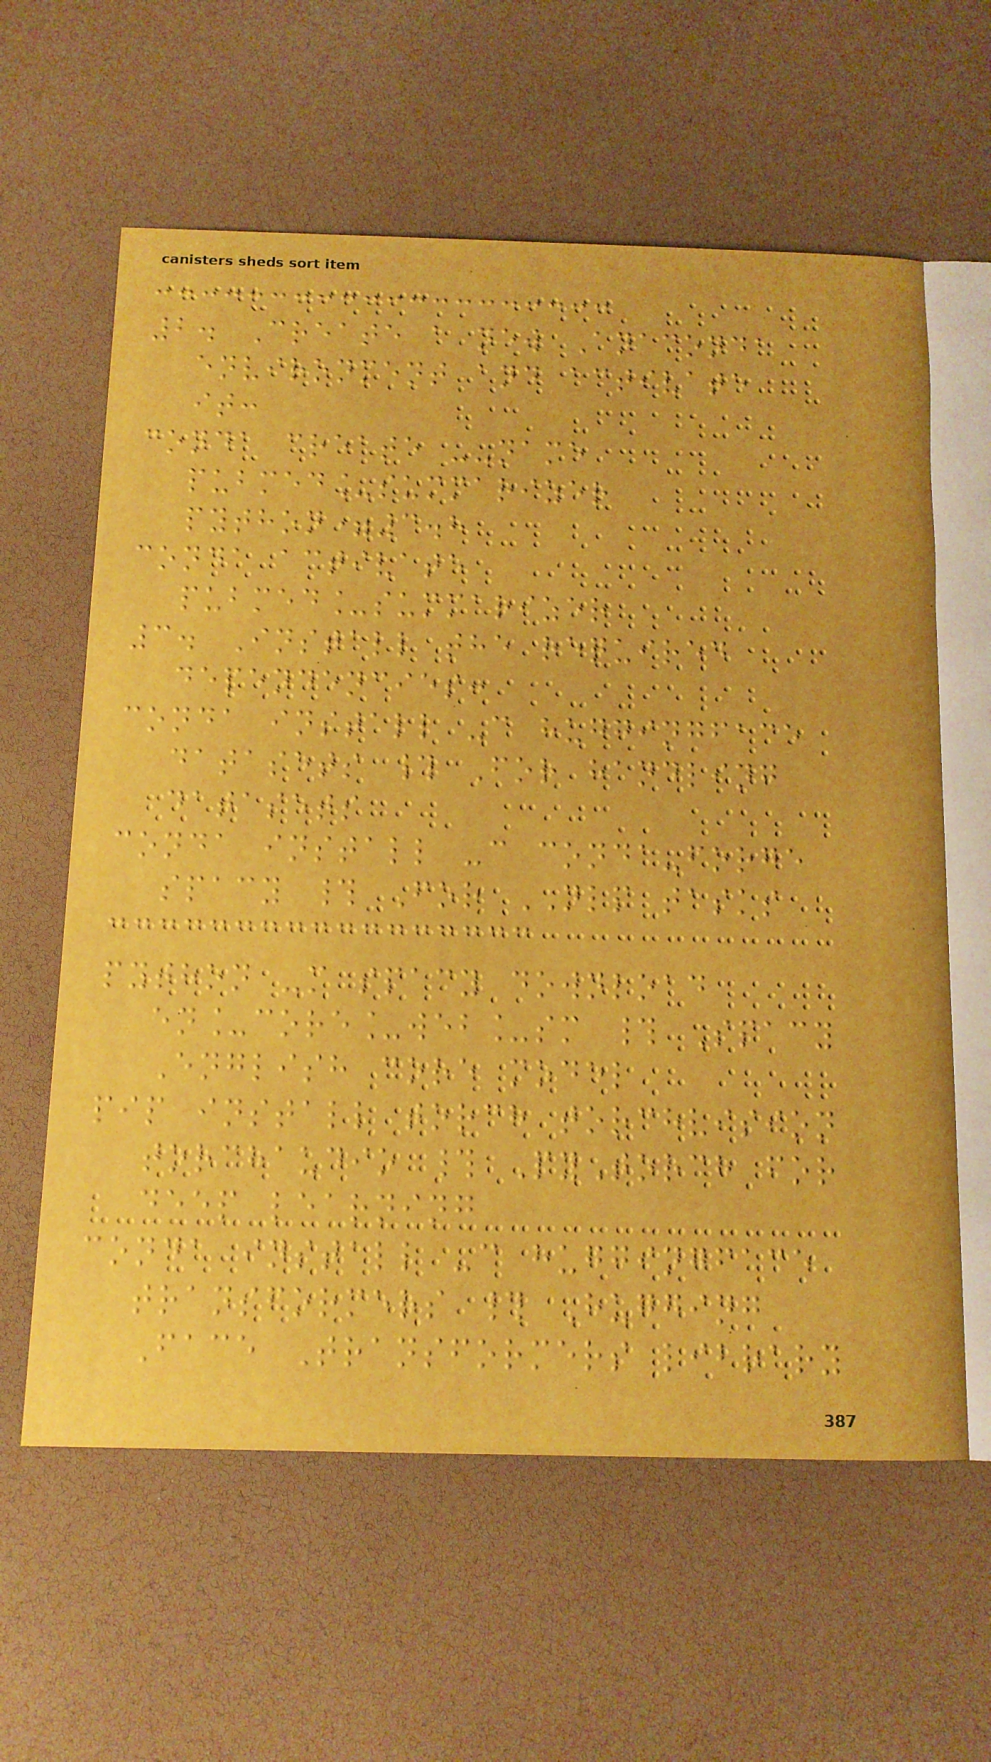2. Create a new Anaconda
environment and activate
it:
conda create --name
pubmed_summarizer
python=3.8
conda activate
pubmed_summarizer
3. Install the required
dependencies:
conda install -c huggingface
datasets # For handling
datasets
conda install -c conda-forge
spacy # For NLP tasks
python -m spacy download
en_core_web_sm # Spacy
English core model
pip install torch torchvision
torchaudio # PyTorch for
deep learning
conda install -c huggingface
transformers # Hugging
Face Transformers library
